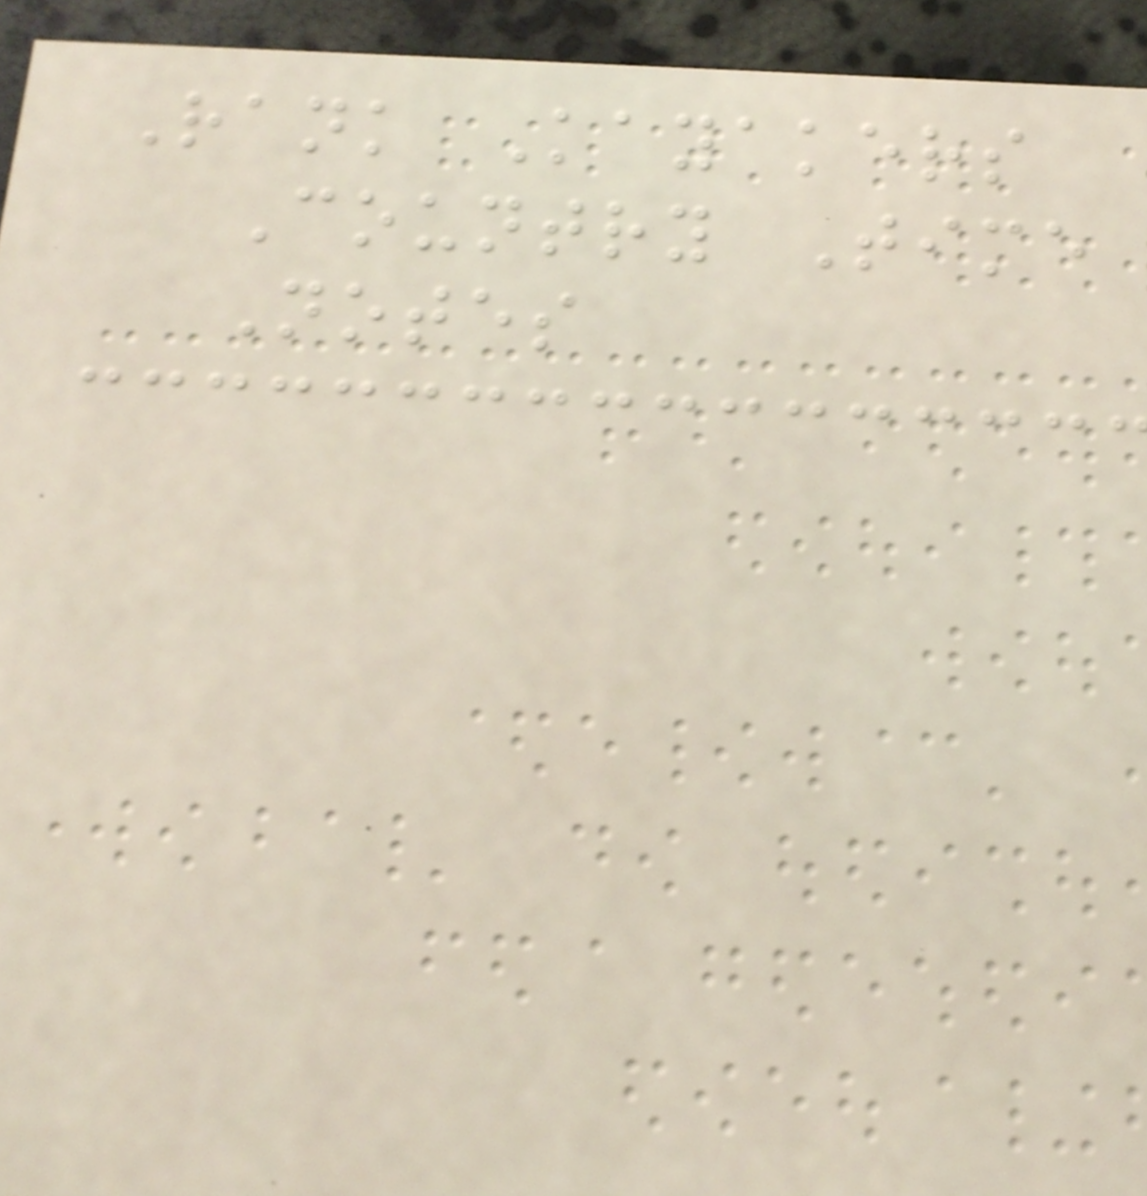Rank Kayakers
Country Time
Notes
